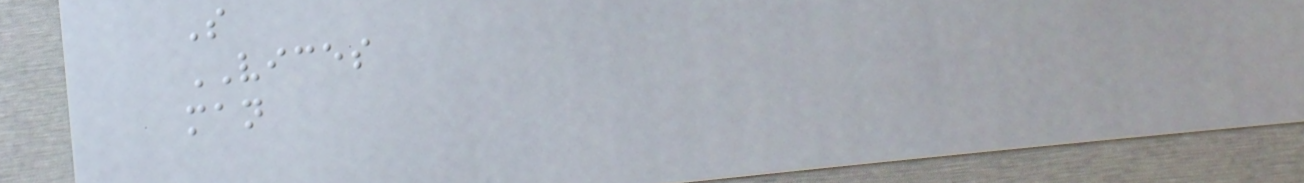S
VICES
man
